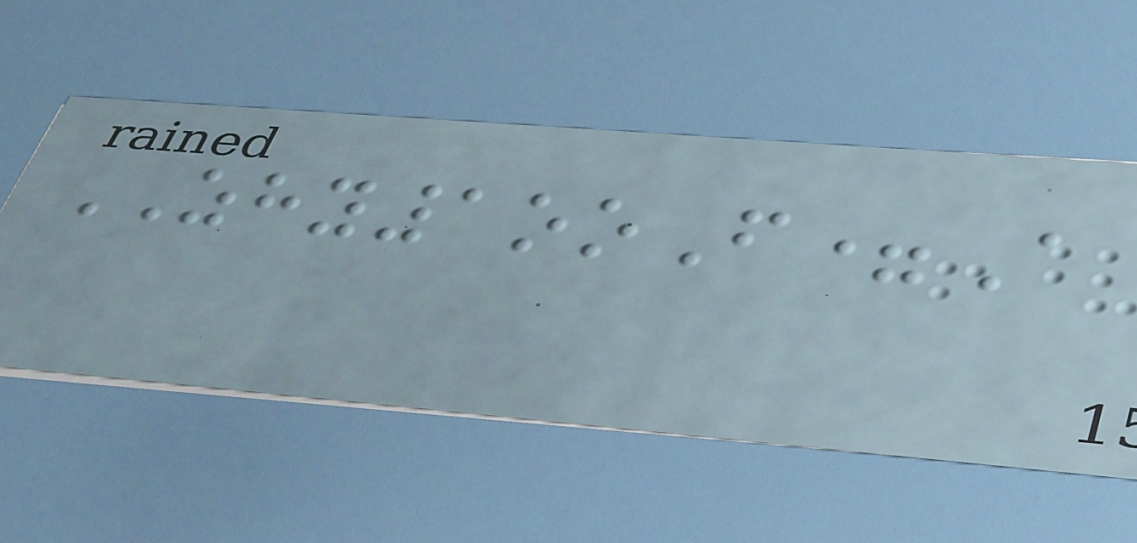ZHY1ooF=A
